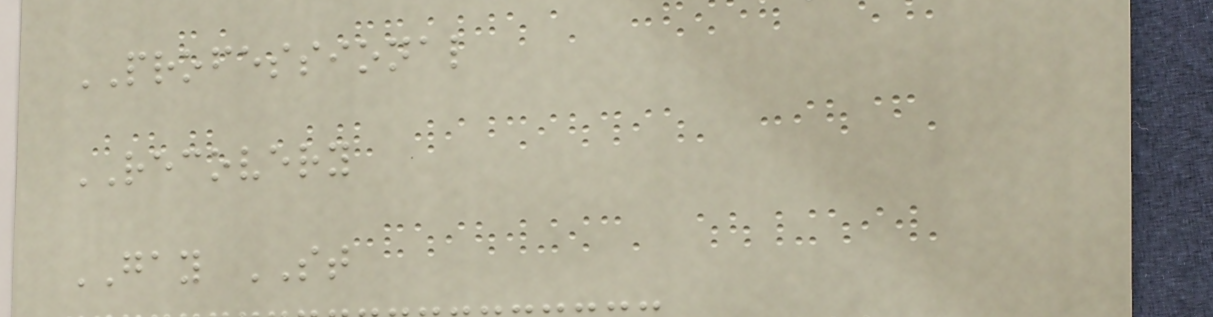PROFESSIONAL
RECOVERY
GAY ST
